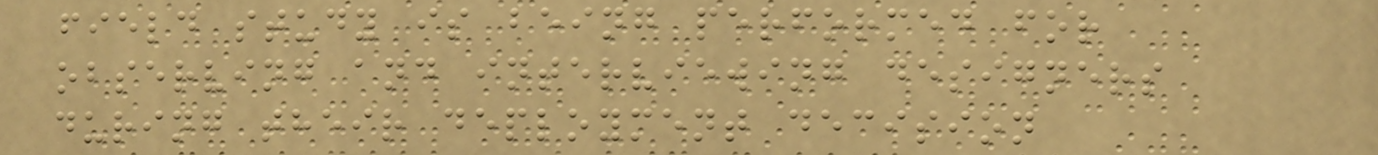field study is being performed for
observing and interviewing designers
during their deployment decision
